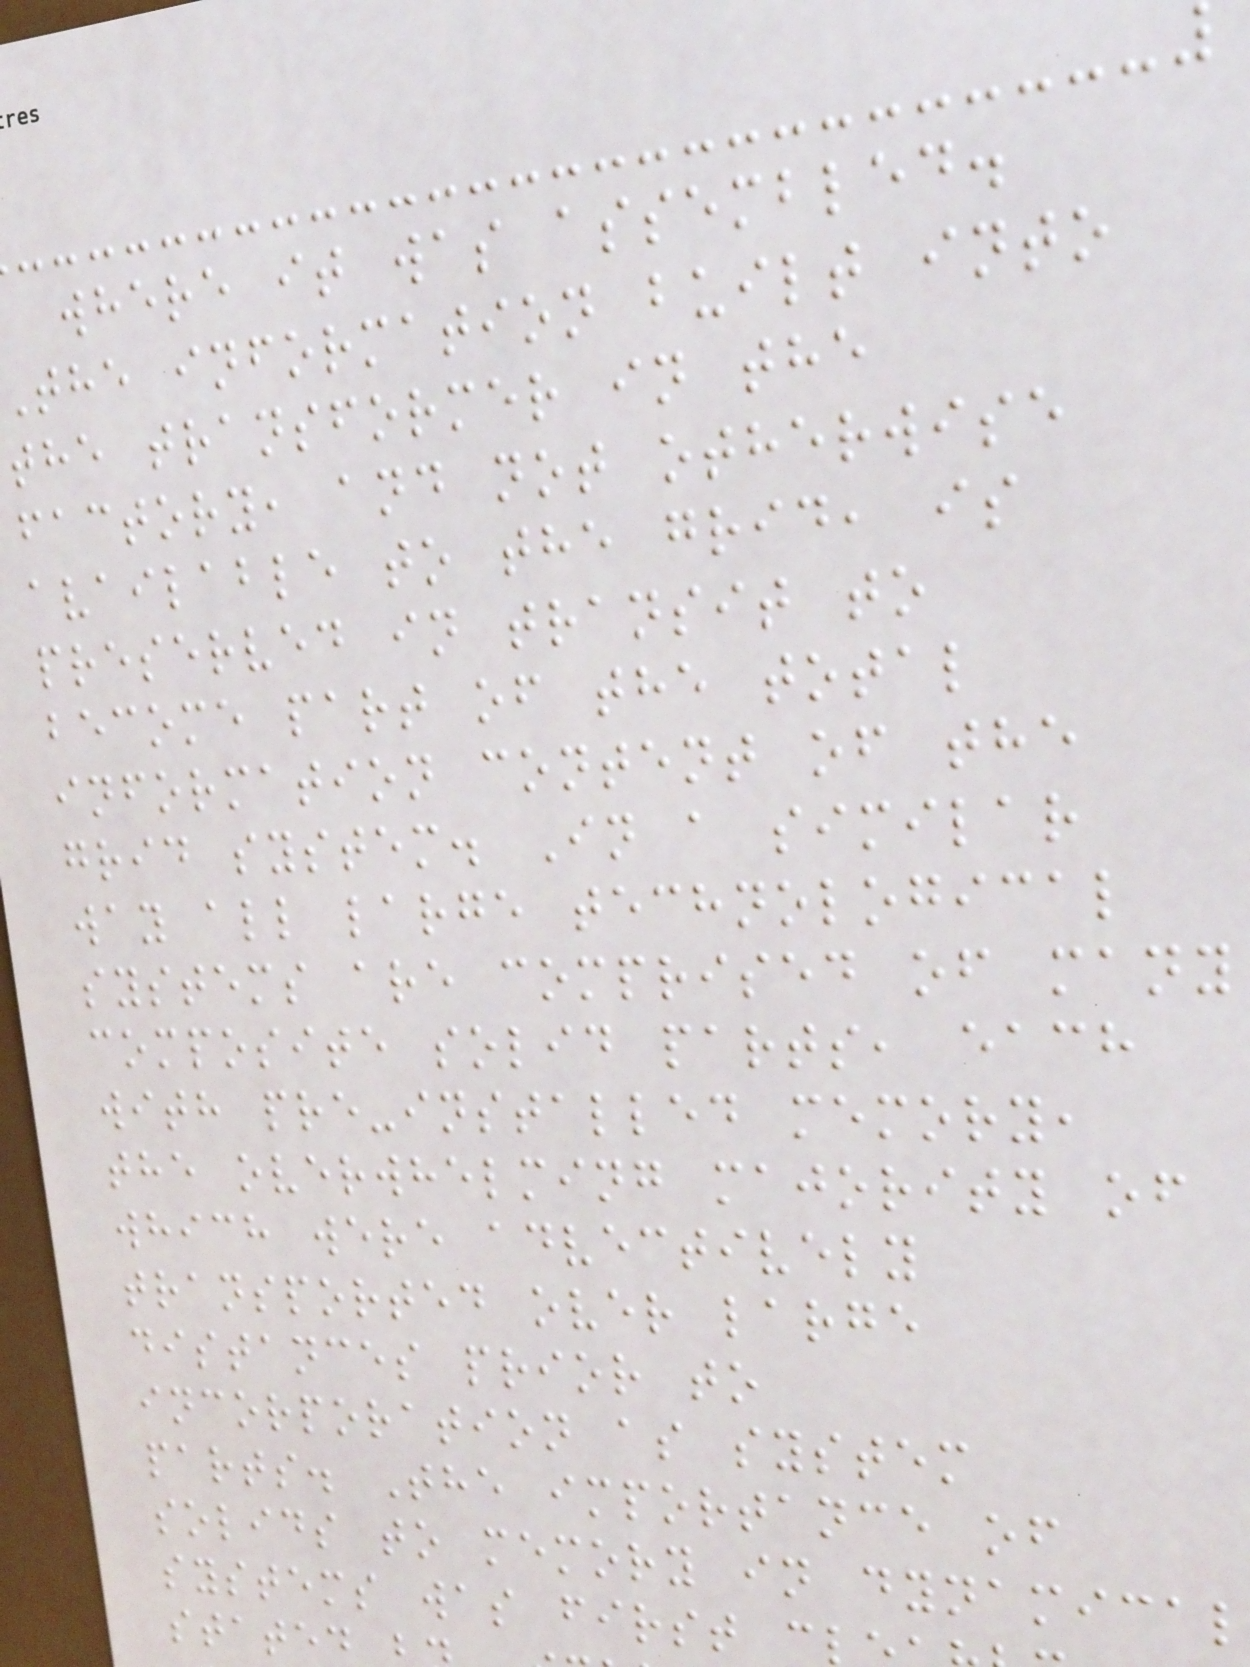where it was assembled.
the information built into
the transformer in the
factory, and not otherwise
available to the grid, is
preserved in transit to
become part of the total
information content of the
grid system. In a similar
way all large technological
systems are comprised of many
composite solid parts, each
with pre-installed memory,
the overwhelming majority of
which were advectively
transported over large
distances prior to
incorporation as system
parts. The importance of
solids to memory in dynamical
systems was first c
stated
